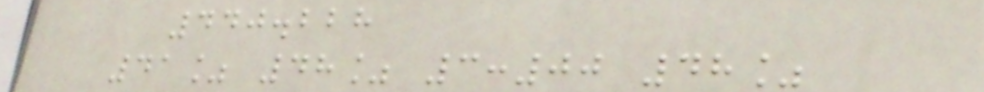440.228
41% 48% 3:00 48%
